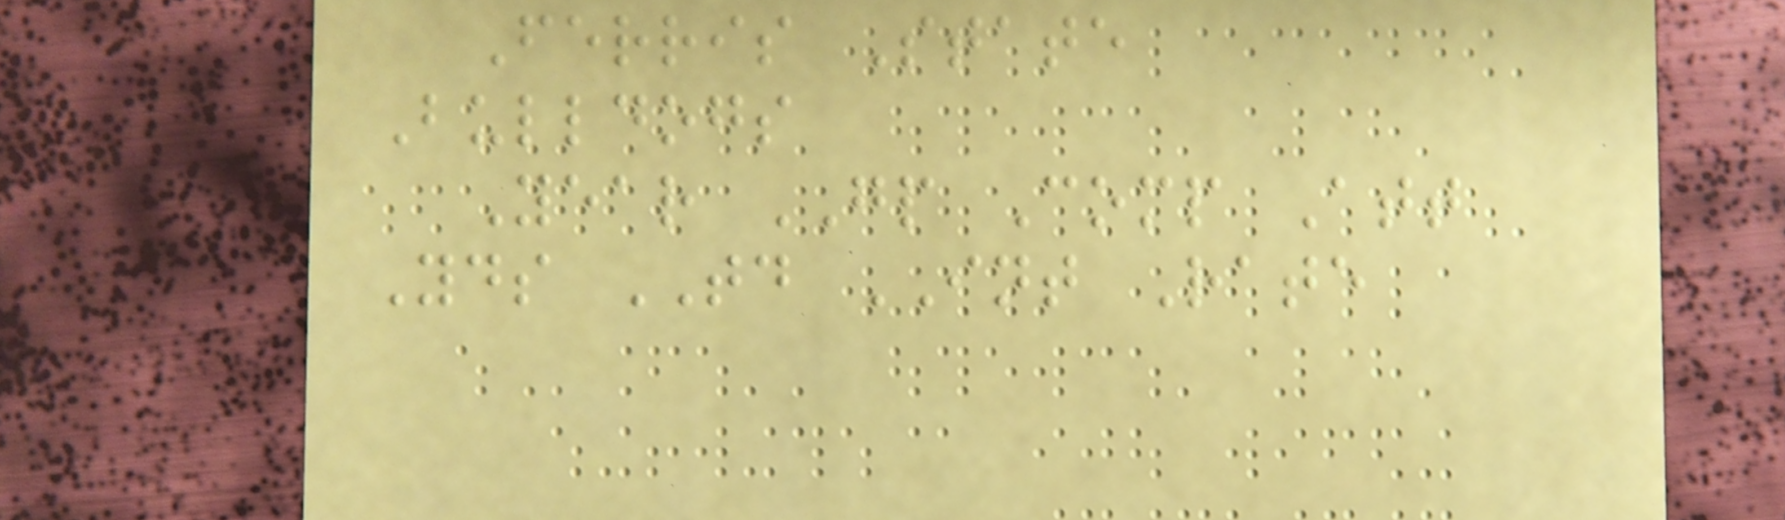Ferris State
Bulldogs
Year GP Comp Att
Yds TD INT Rate
